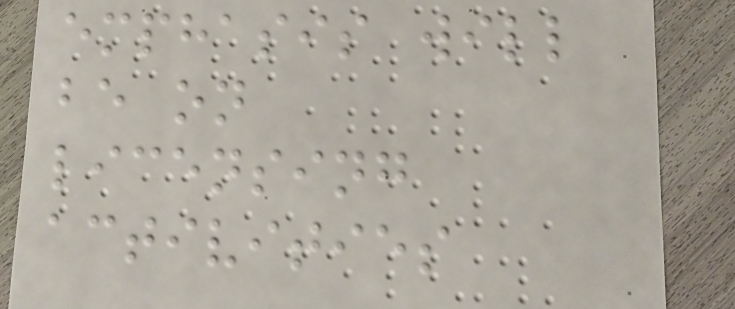emphasis will
be on
licensing
activities
